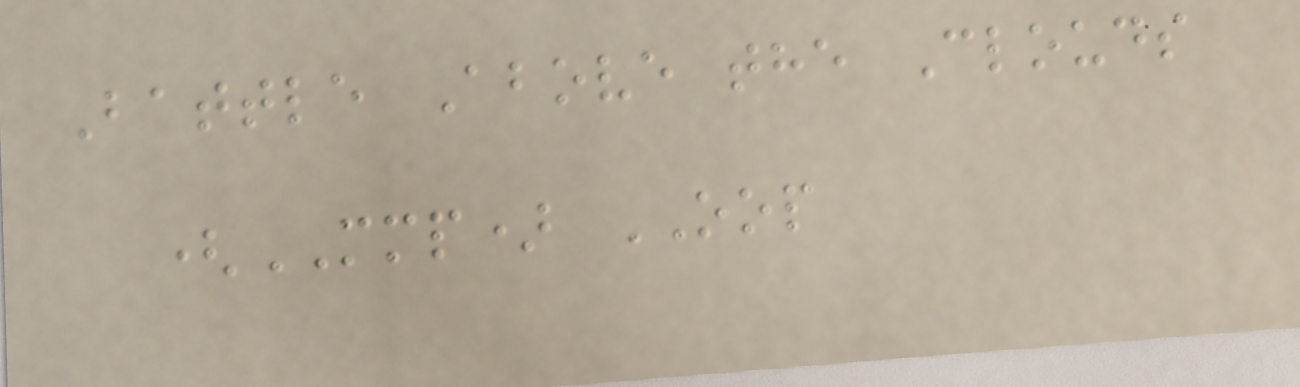Battle Above the Clouds
(MMP) OOP
